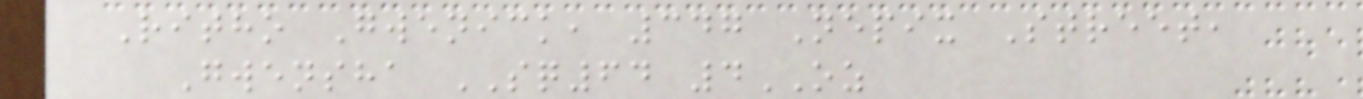Ritho Gwenick, 347 Nepix Street,
Gwensha SQ64 4OZ
